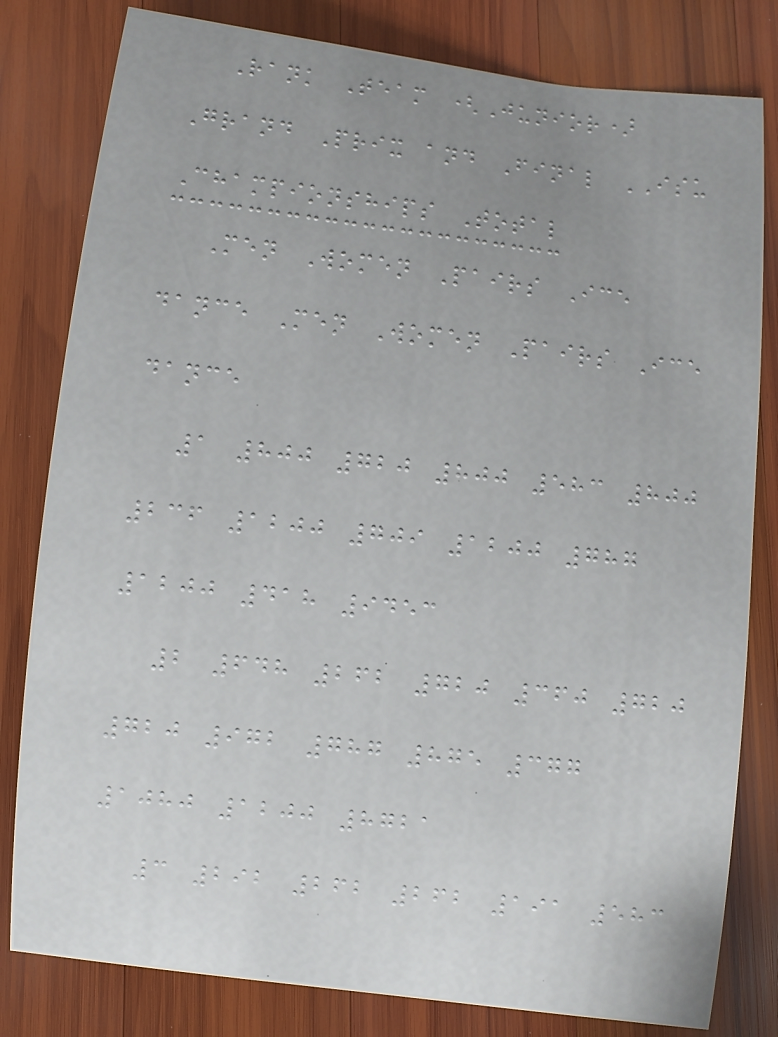Rank Team (Junior)
Grand Prix and Final ISU
Championships Total
Men Women Pairs Ice
dance Men Women Pairs Ice
dance
1 800 720 800 583 800
236 1200 709 1200 787
1200 418 9453
2 648 262 720 360 720
720 972 787 875 377
1080 1200 8721
3 292 262 262 191 583
